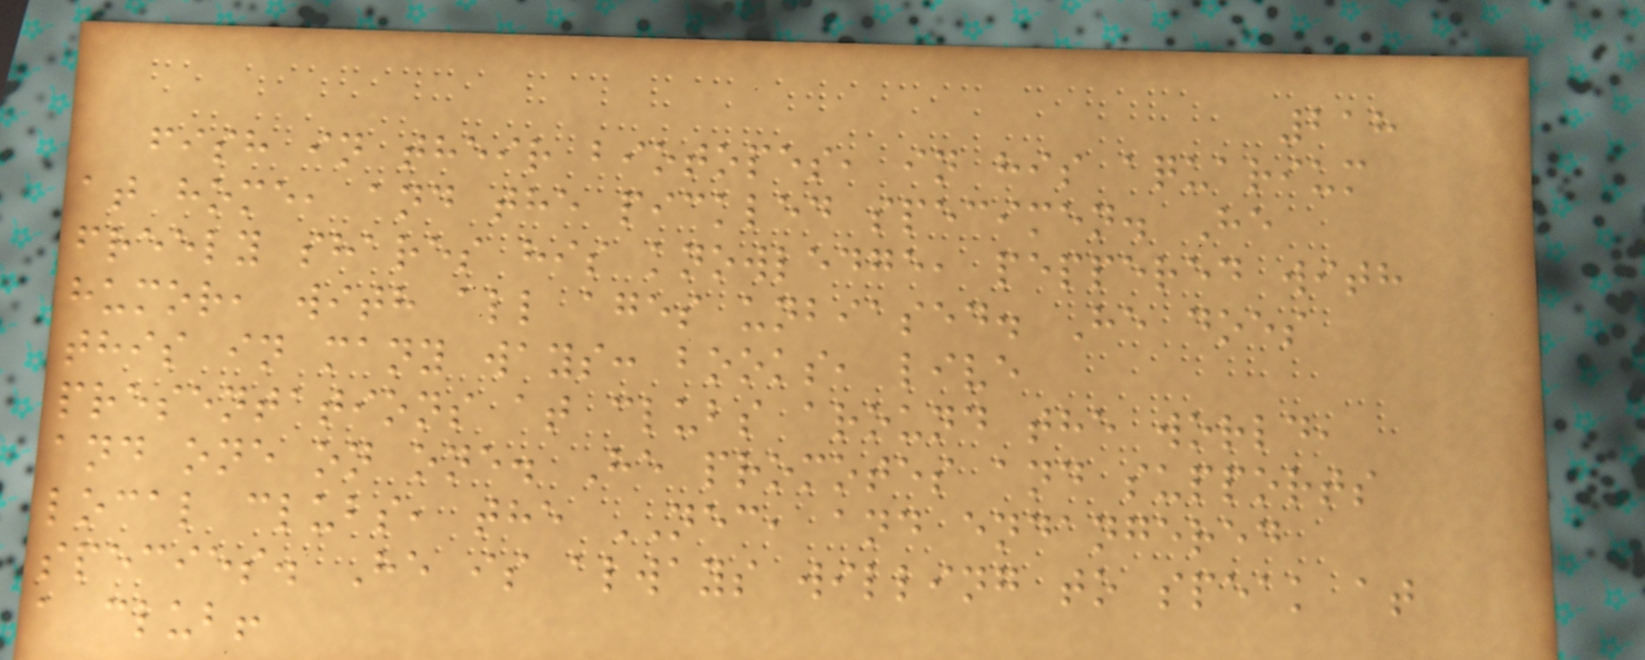218
fish in their biotopes, in his aquarium
at home, and the pickled specimen. He
freely shares his knowledge, peppered with
humor, with all ages unbiased. He does
this in many ways: books, live
presentations at clubs around the world,
and one on one. He promotes and supports
local clubs, the NEC, and endangered
species. He is always willing to speak at
a club!
